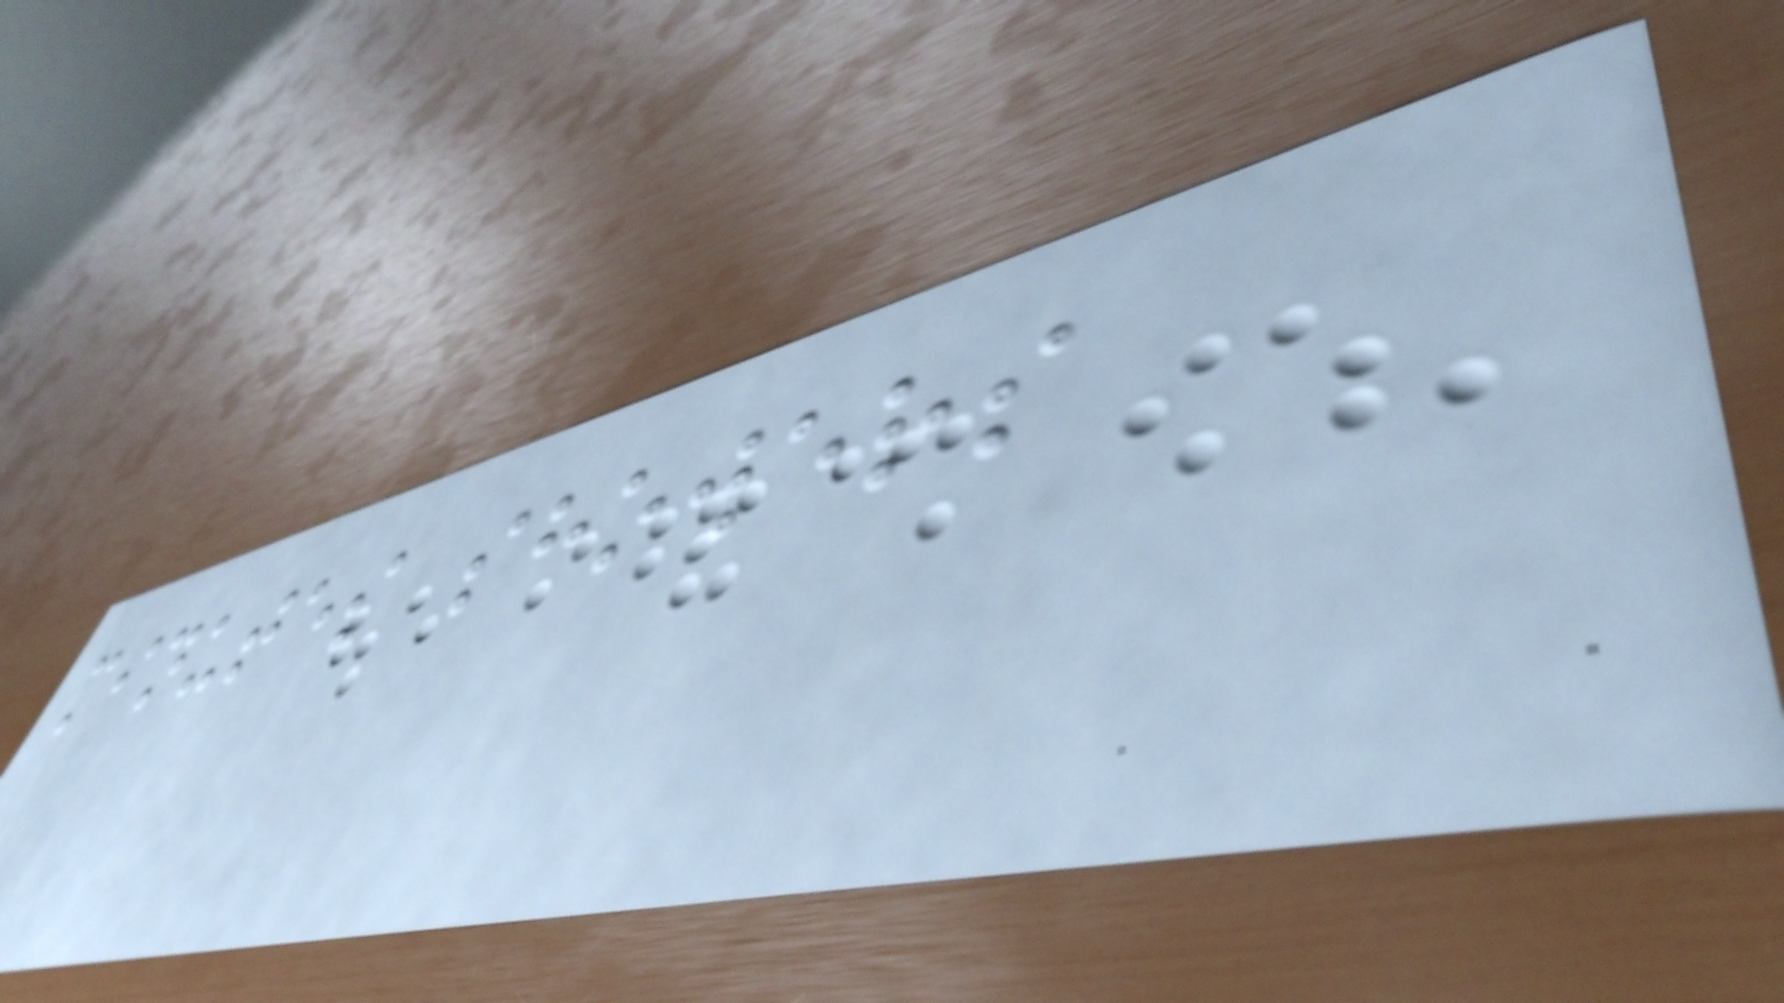minutes showers
